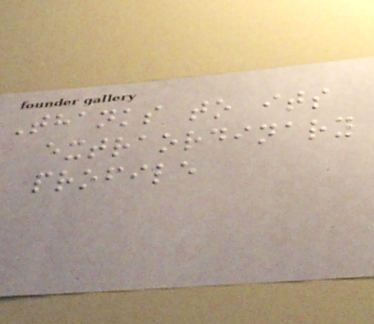Thanks to its
extraordinary
profile
